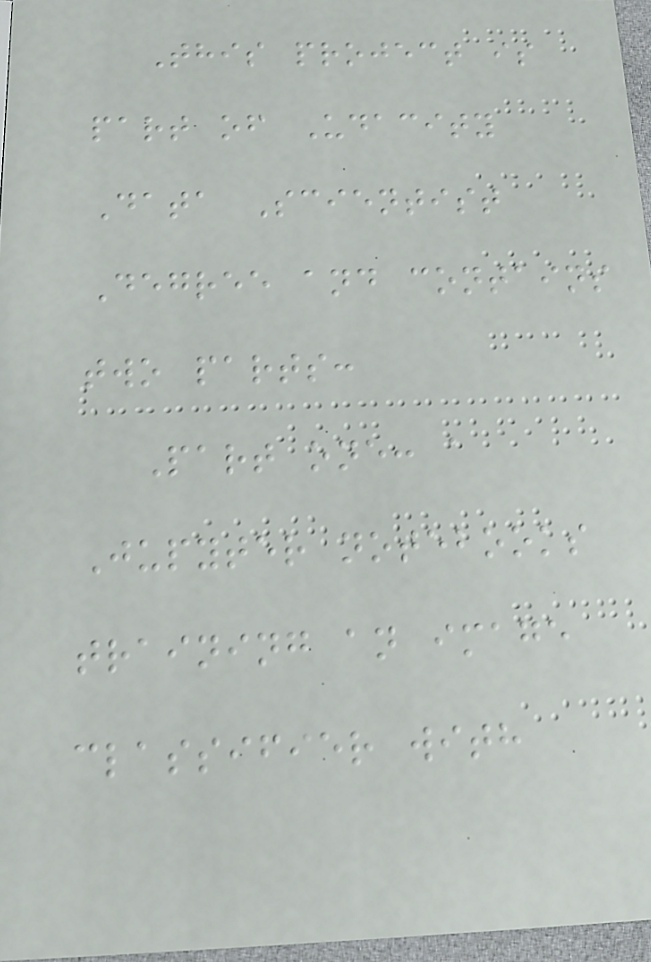This project is
part of Udacity
Data Scientist
Degree and contains
two parts:
Part one: a
Jupyter notebooks
training an image
classifier with
